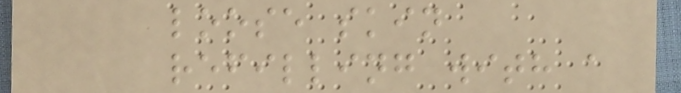loose skin
refilling with a
